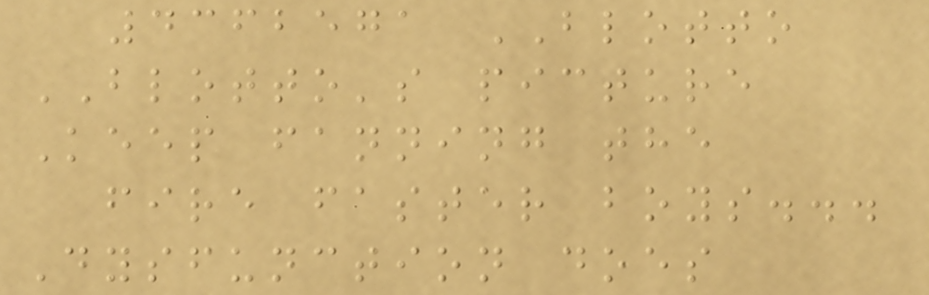4362571 BLOTTO
BLOTTO's picture
Keep fanning the
fire faster boys...
Dysfunction does
